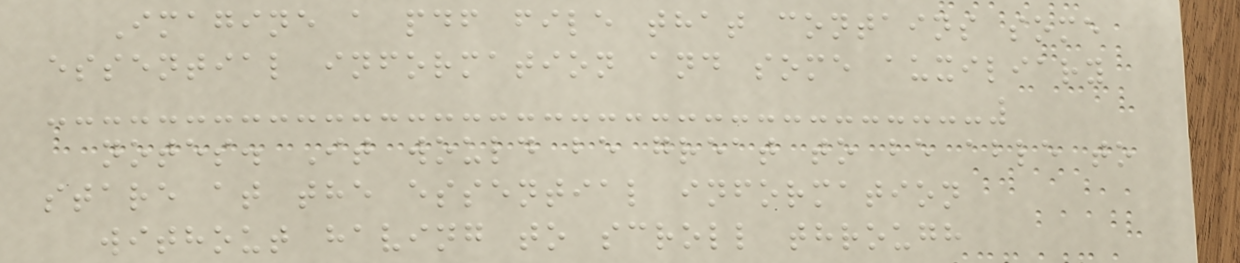Imagine a pdf file that contains some
essential information and some auxiliary
notes. It would be great to be able to
stare at the essential information
without having to scroll through
